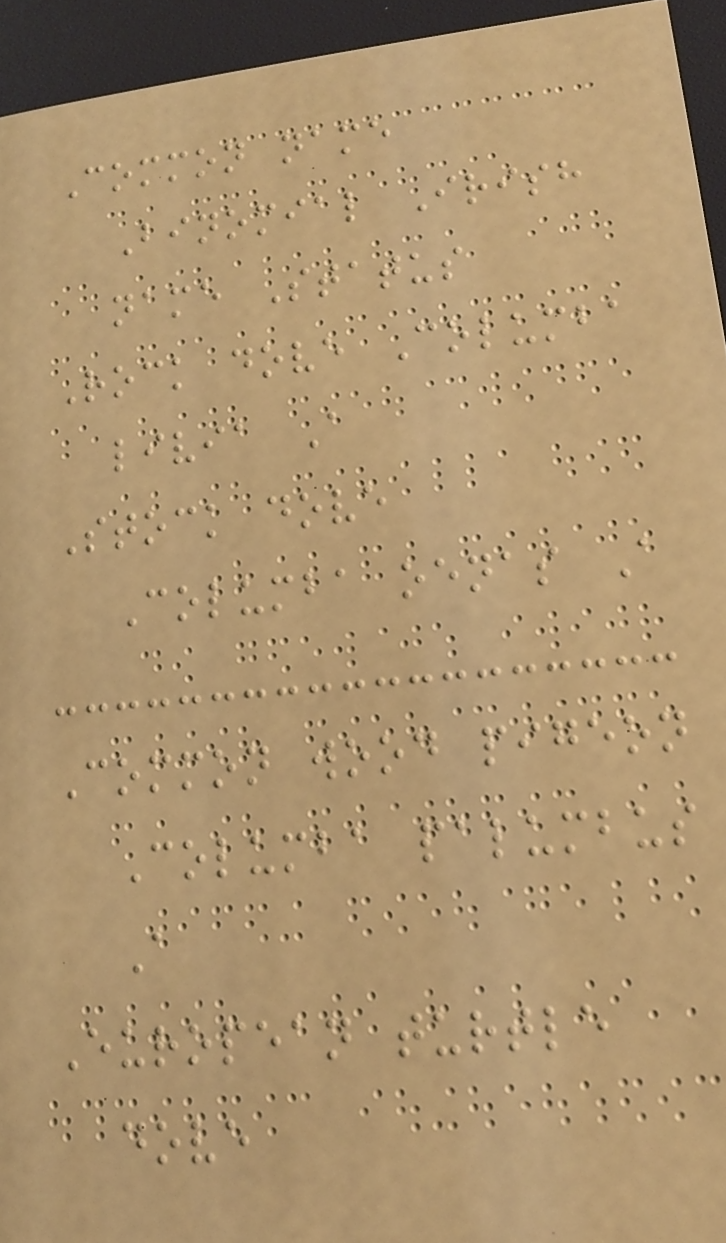Common name
Binomial Irish
name Status
Rock dove Columba
livia A
Stock dove
Columba oenas A
Common wood pigeon
Columba palumbus
A
European turtle
dove
